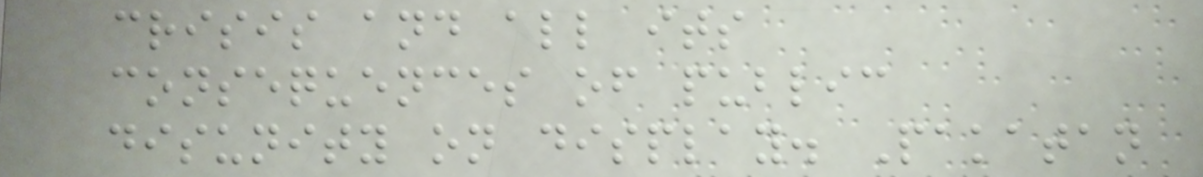crisis and all its
consequences of public
disunity on display. Pakatan
